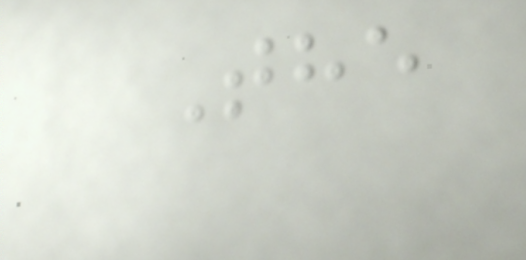The
